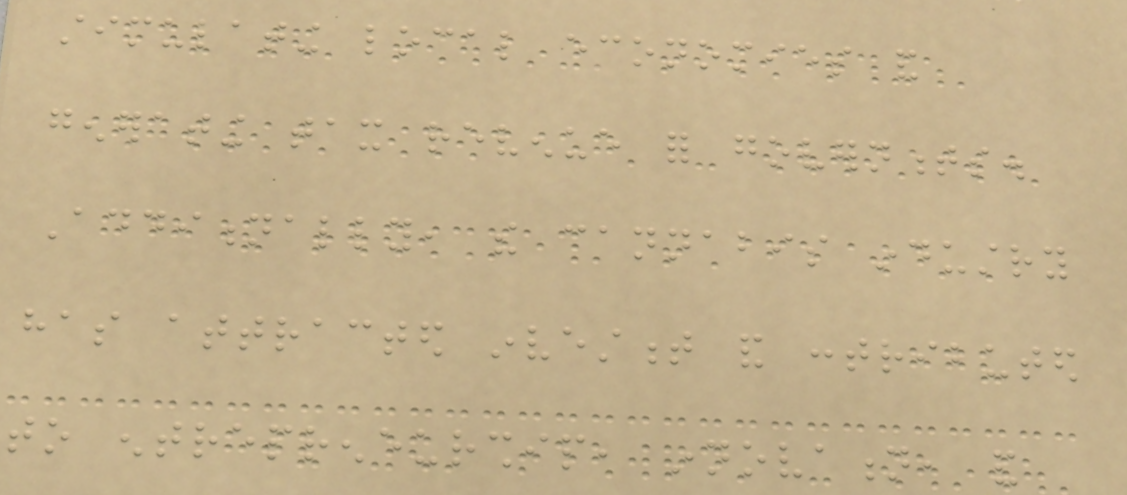stimulating local economies and
generating tax revenue for governments.
Additionally, the cannabis industry
has attracted investment and contributed
to entrepreneurship, innovation, and
